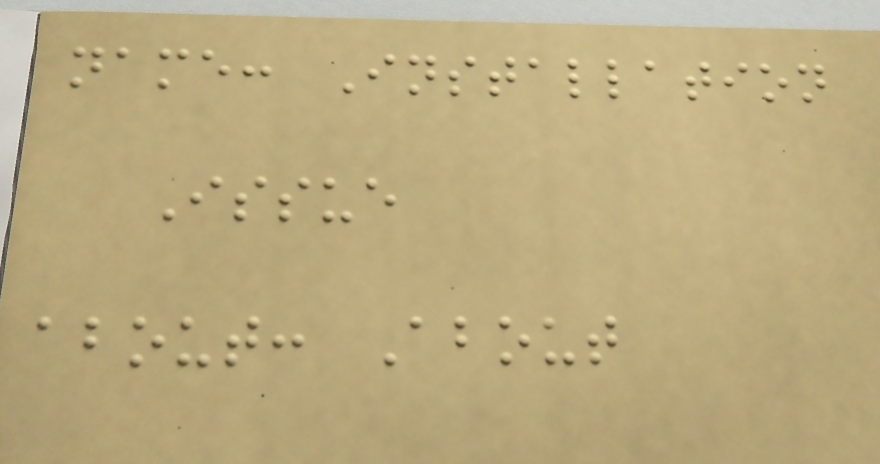name: Installation
Issue
about: About
